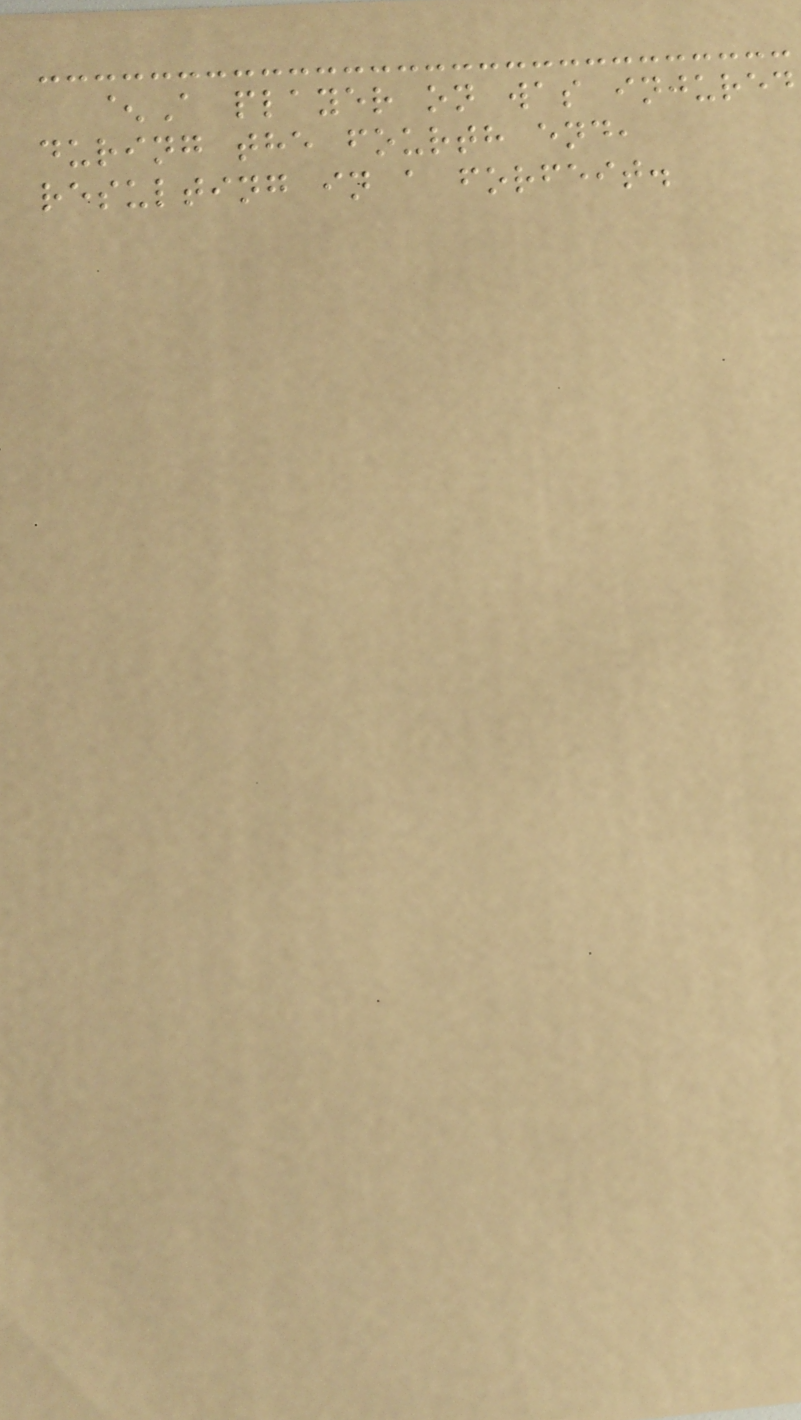^A player on was injured
during the fourth end,
resulting in a forfeit.
